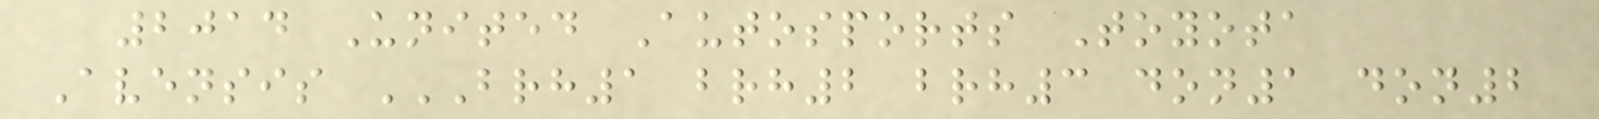2014 United Autosports Toyota
Avensis BRH1 BRH2 BRH3 DON1 DON2
